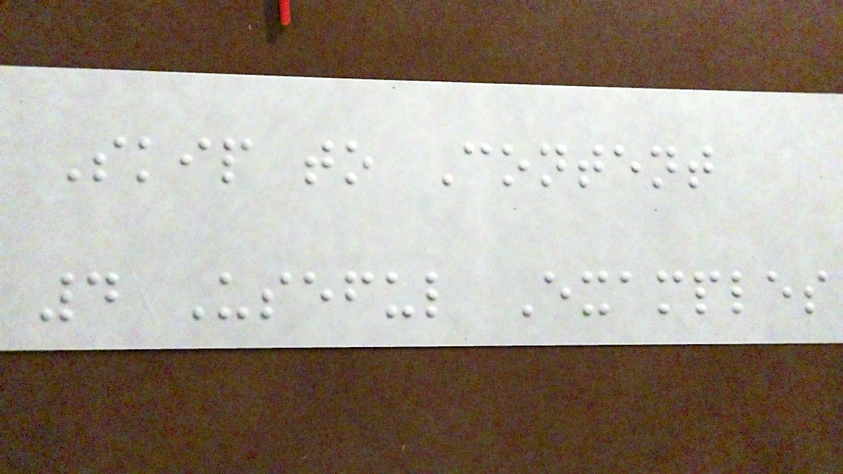Skip to Content
4 Useful Examples
